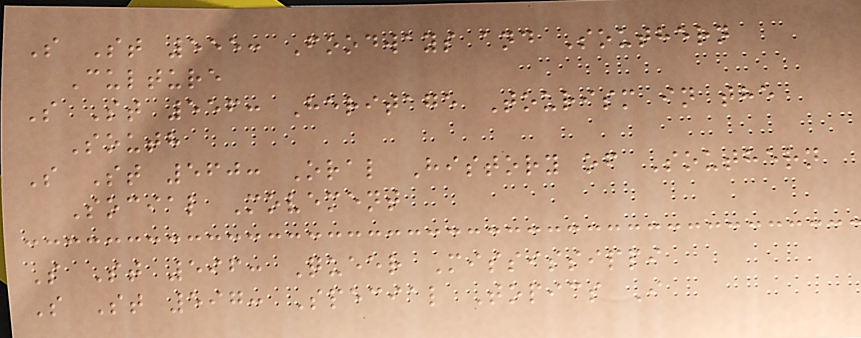S St 555: Foodways and Southern
Culture
S St 556: Heritage Tourism in the
South
S St 560: Oral History of Southern
Social Movement
S St 596: Queer Mississippi
S St 597: Special Topics I
